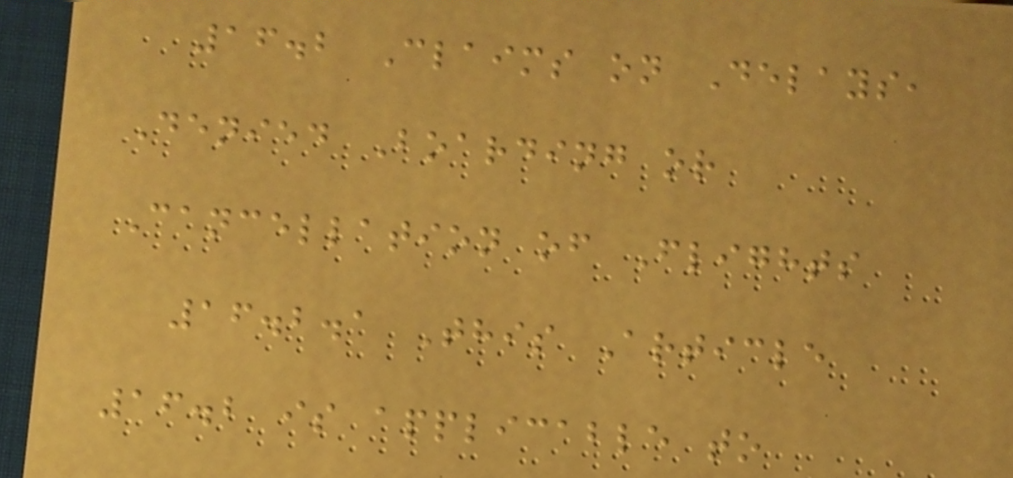16.2 Claims on Delays,
Denied Boarding or
Cancellation of Flights
16.2.1 This Article
16.2 is applicable to
